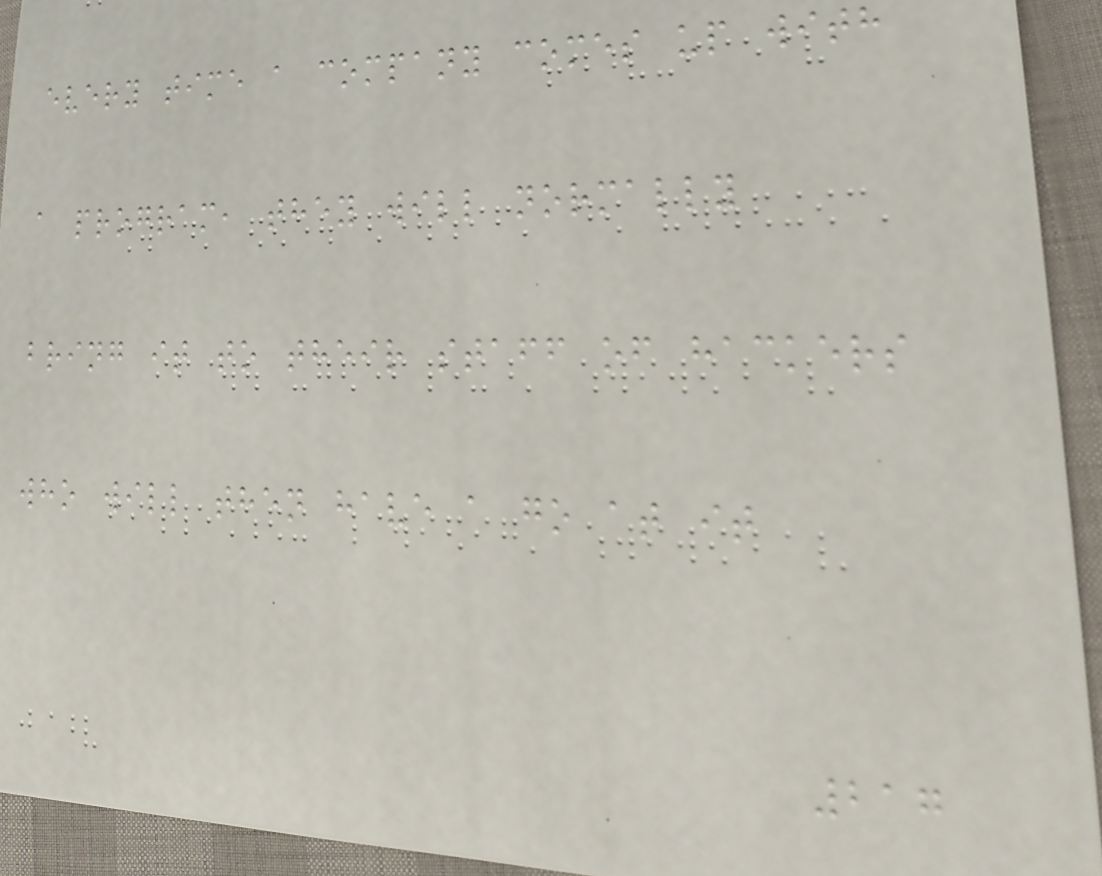every time a company comes up with
a program, they will normally
bring it to their staff of hackers
who will then have a go at it
217
